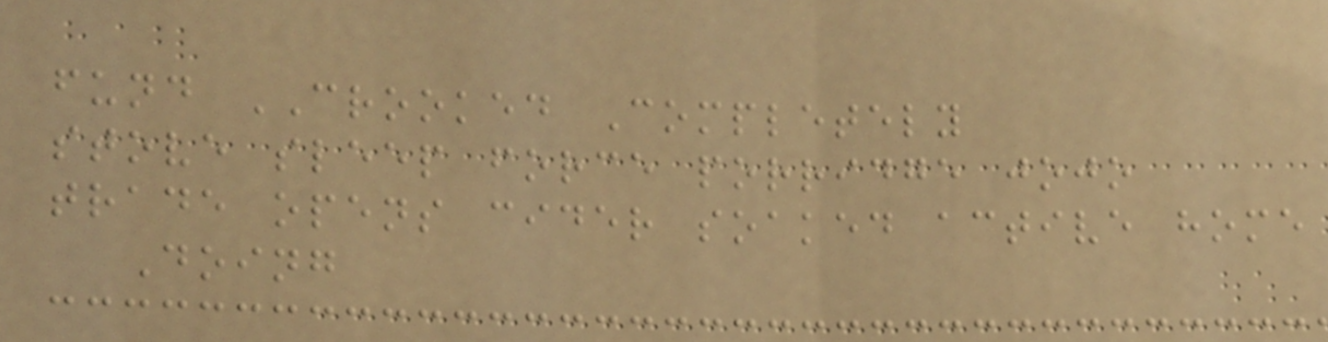fund CROOKED Completely
stove sleep force porridge jojo
trade opens cider soaked active home
Doing
